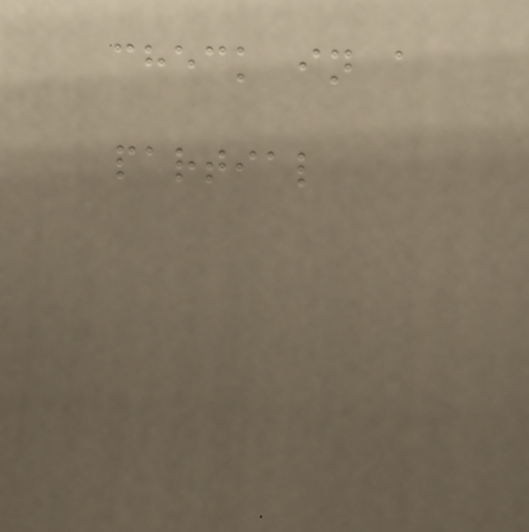check in a
partial
